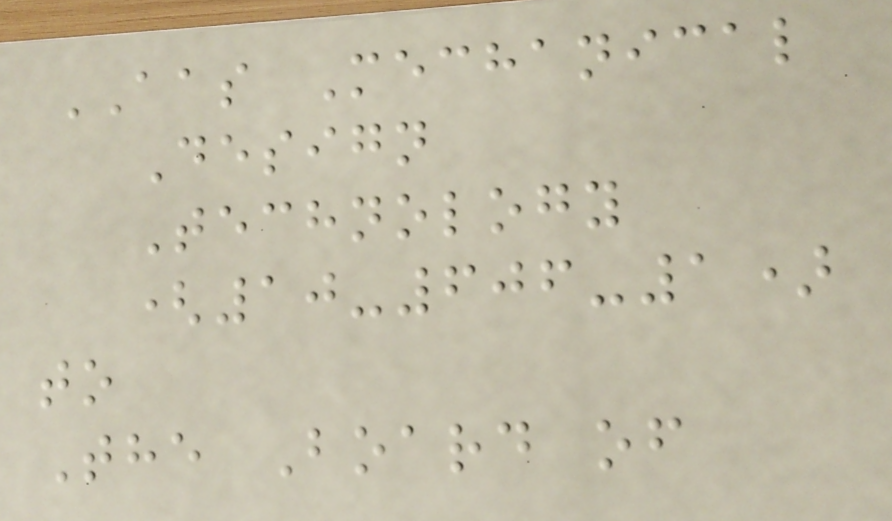AAS Mechanical
Design
Technology
(10-606-1)
to
The Board of
